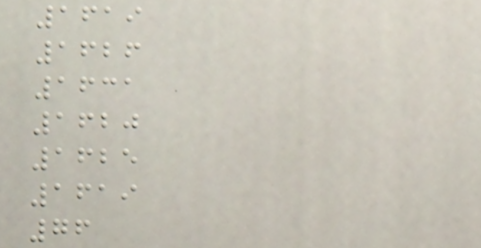1619
1626
1631
1620
1625
1619
76
